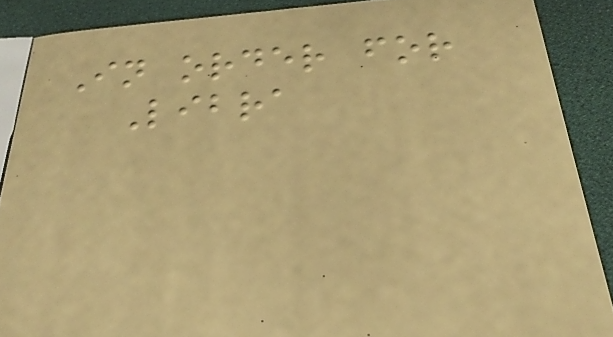In order for
Libra
